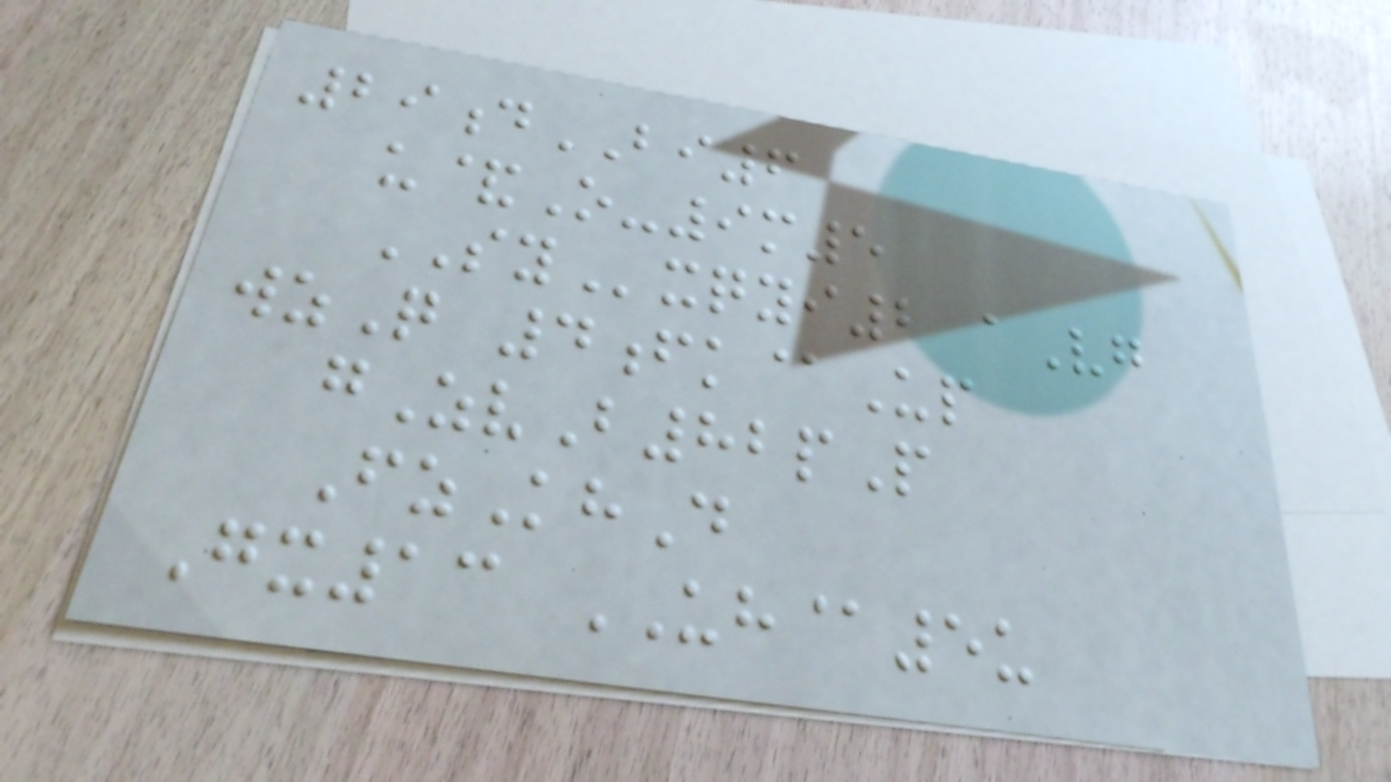29dBI6
u&O-9m5
SYxqyi2 aVg
wzQ 4fk@Up
gZvB82pP
FzKhD
Gx13 UH@5u
